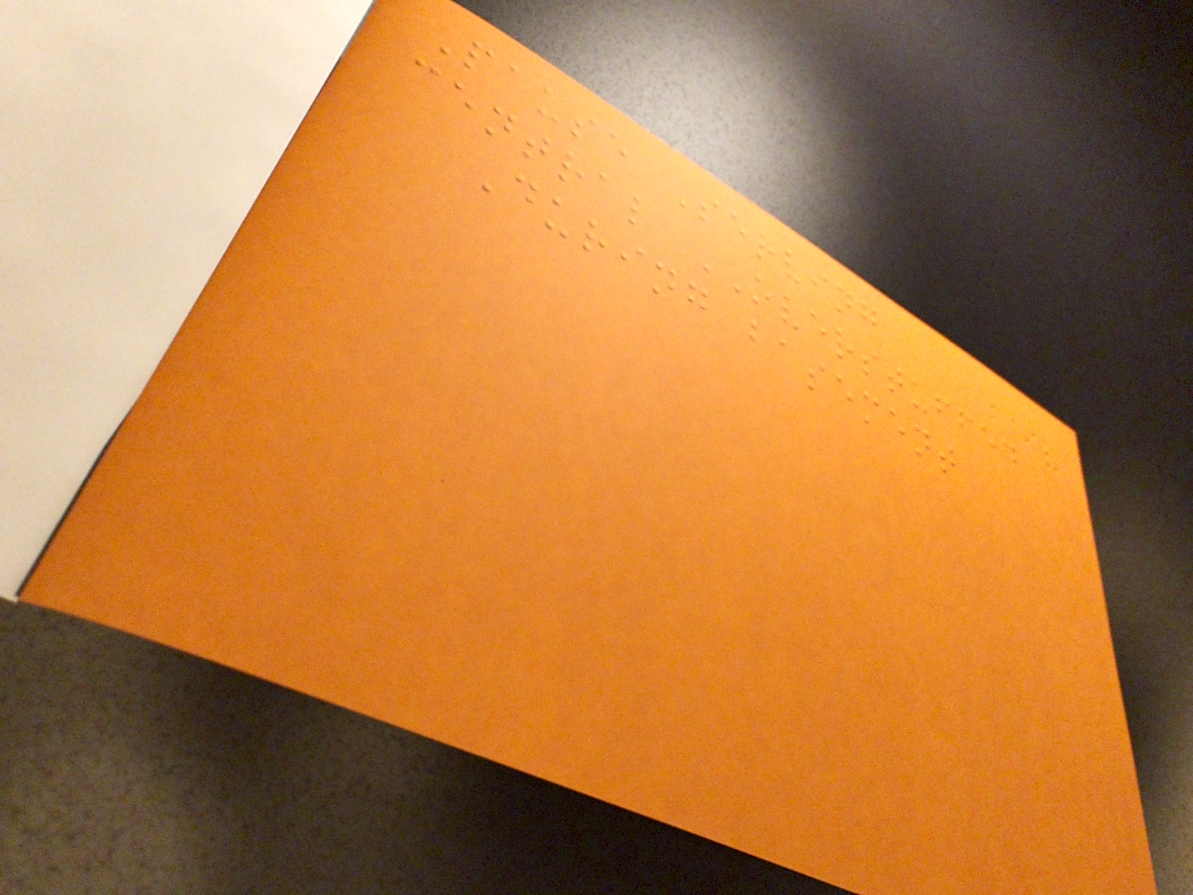Pause Serving
central OVERSTUFFED
During basement
